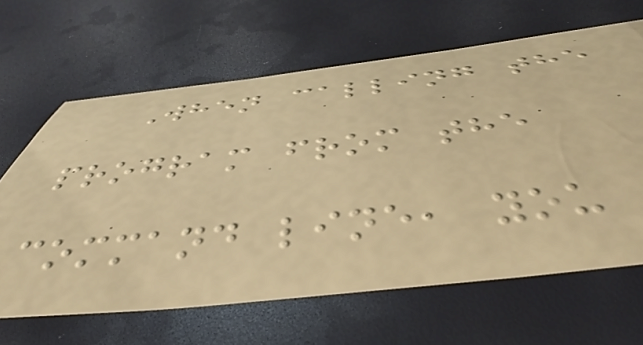When calling the
program from the
command line, you
